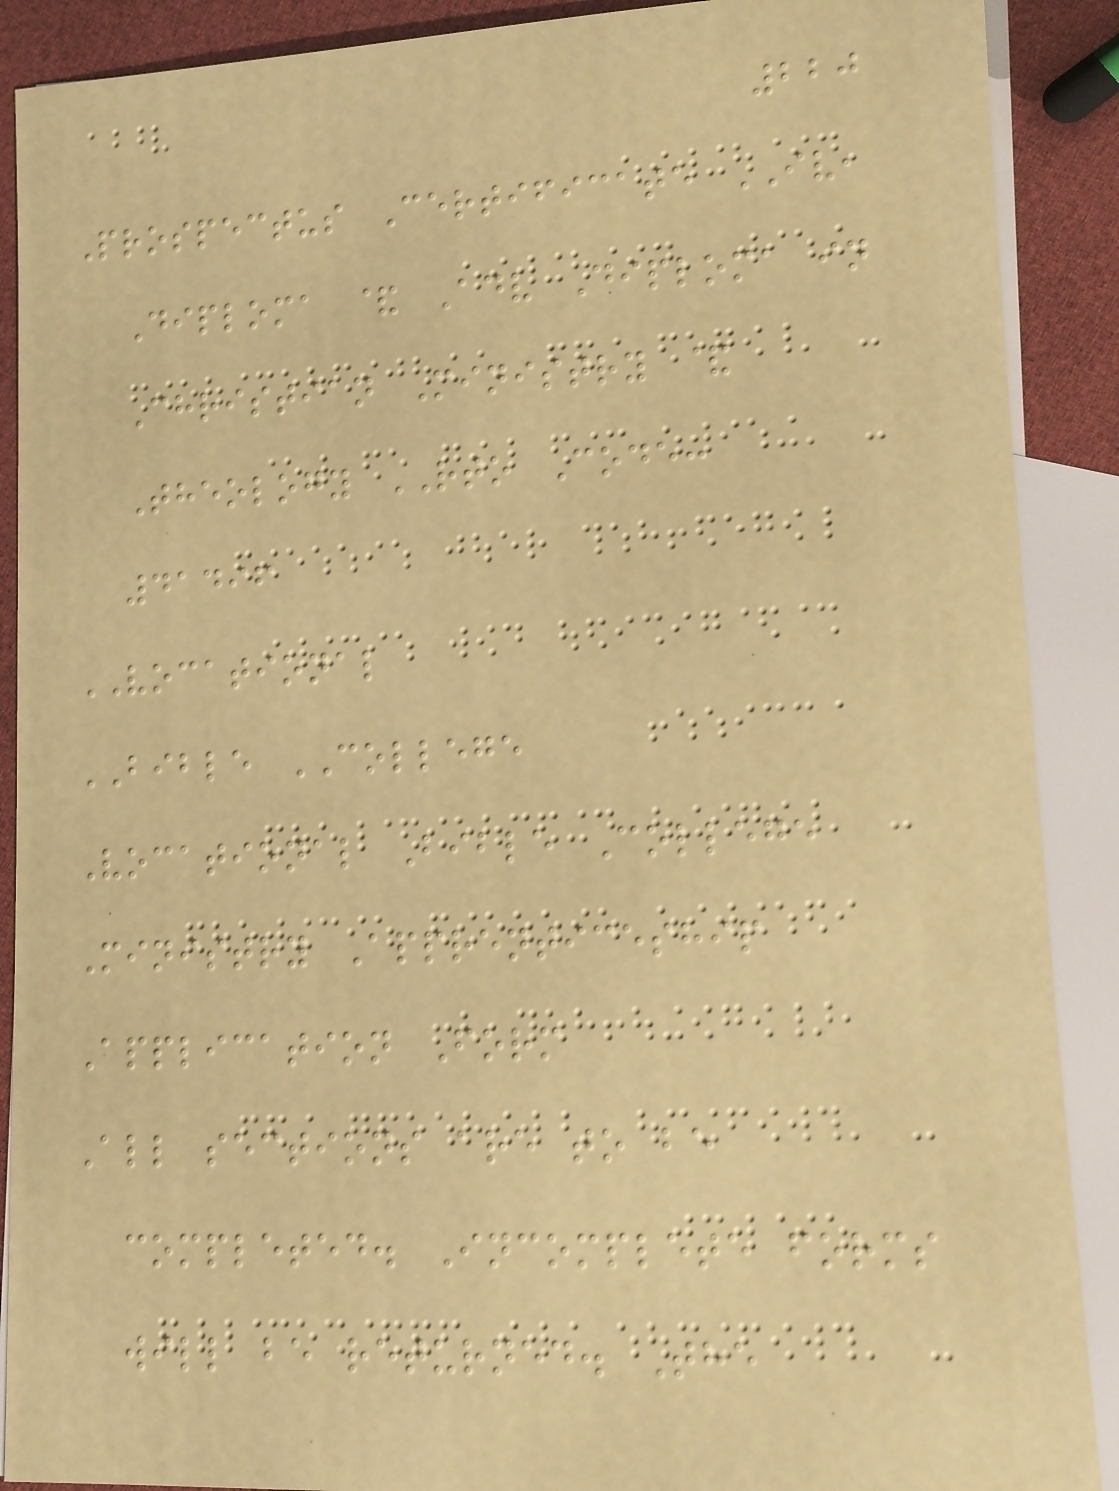220
Prospectus Certificate IV,
Diploma & Adv Diploma in
Christian Ministry &
Theology RTO Code:
41496
VOCATIONAL
BIBLE COLLEGE
Vocational Bible College
Ministry Apprenticeship
Application Form
All sections are to be
completed. Incomplete forms
will be returned. The
